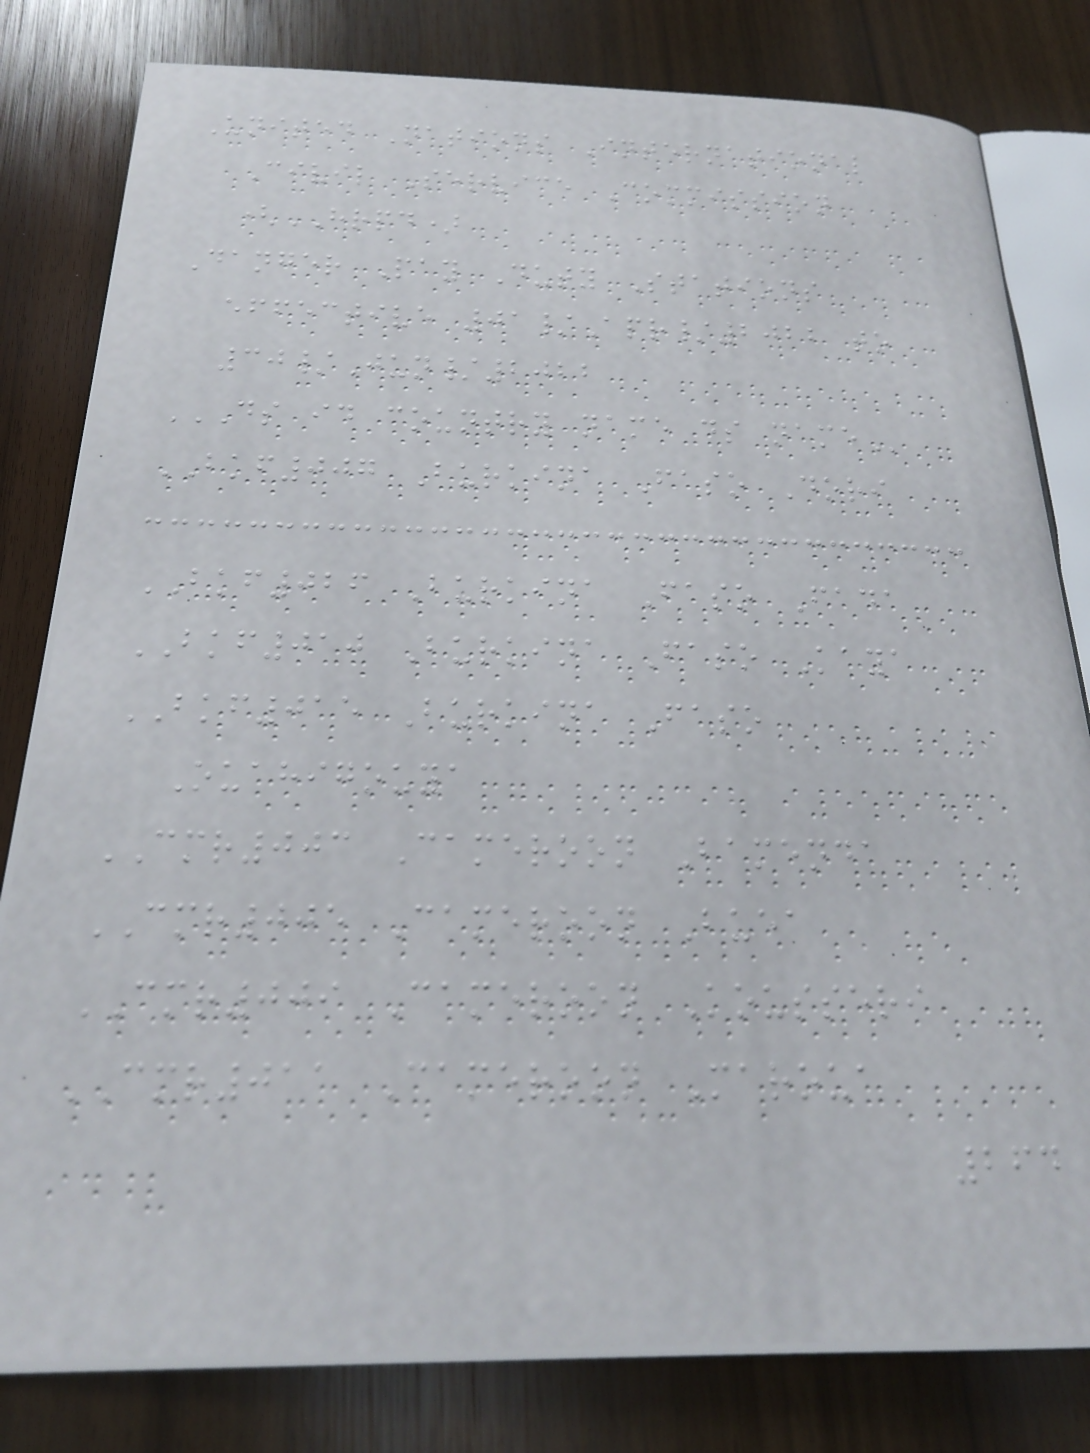United Nations International
Civil Service Commission
(HRPD)
Danger Pay Duty Stations
effective 01/Apr/2022 to
30/Jun/2022
DS ID COUNTRY NAME DS NAME
BKF007 Burkina Faso Dori
BKF026 Burkina Faso Fada
BKF010 Burkina Faso Kaya
BKF015 Burkina Faso
Ouahigouya
CMR003 Cameroon Bamenda
CMR005 Cameroon Buea
CMR009 Cameroon Kousseri
CMR011 Cameroon Maroua
264
